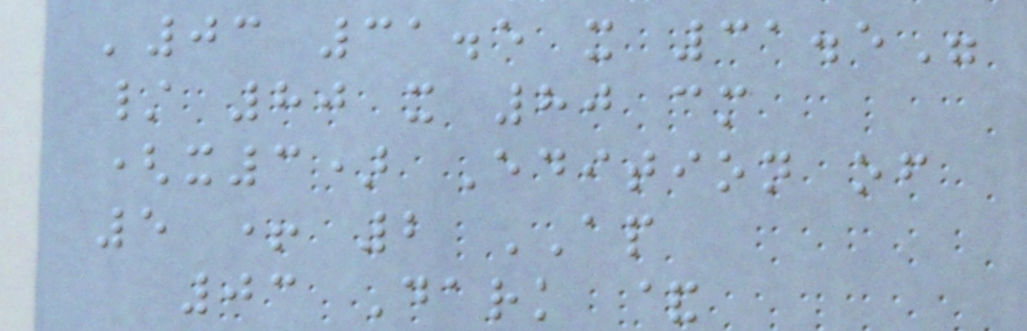'03 31.5 x 31.5"
/ 80 x 80 cm
(x3) Edition of
5 + 2 AP
03 Dark &
